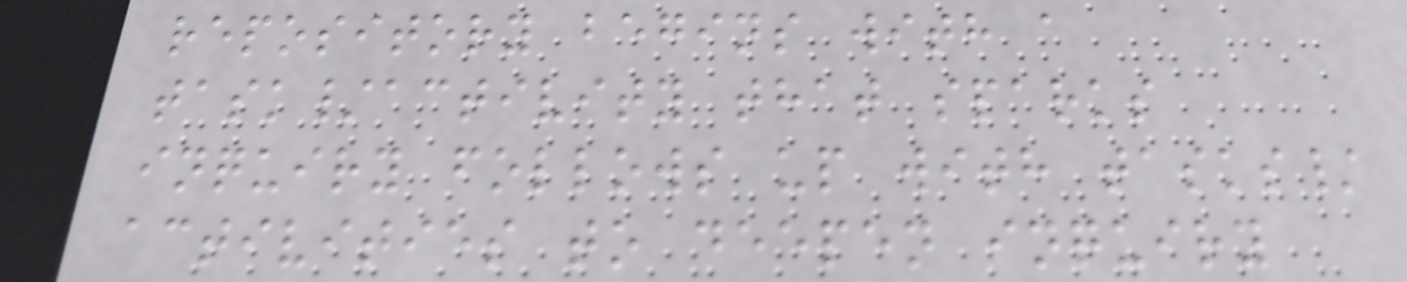repository begins with a
task/activity that sparks
inquiry follows up with tasks/
activities to deepen inquiry
